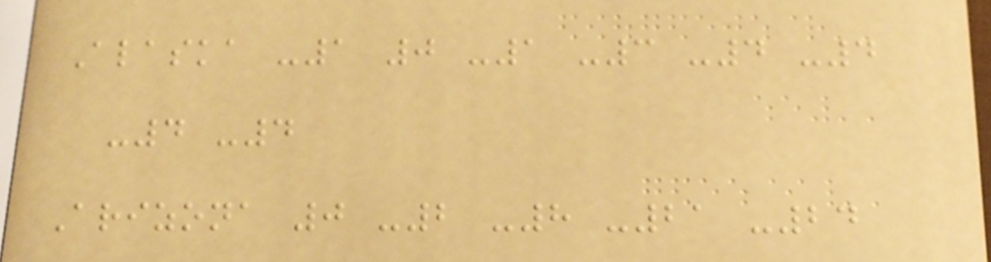Alaska -1 0 -1 -3 -4 -4
-4 -4
Arizona 0 -2 -8 -21 -24
